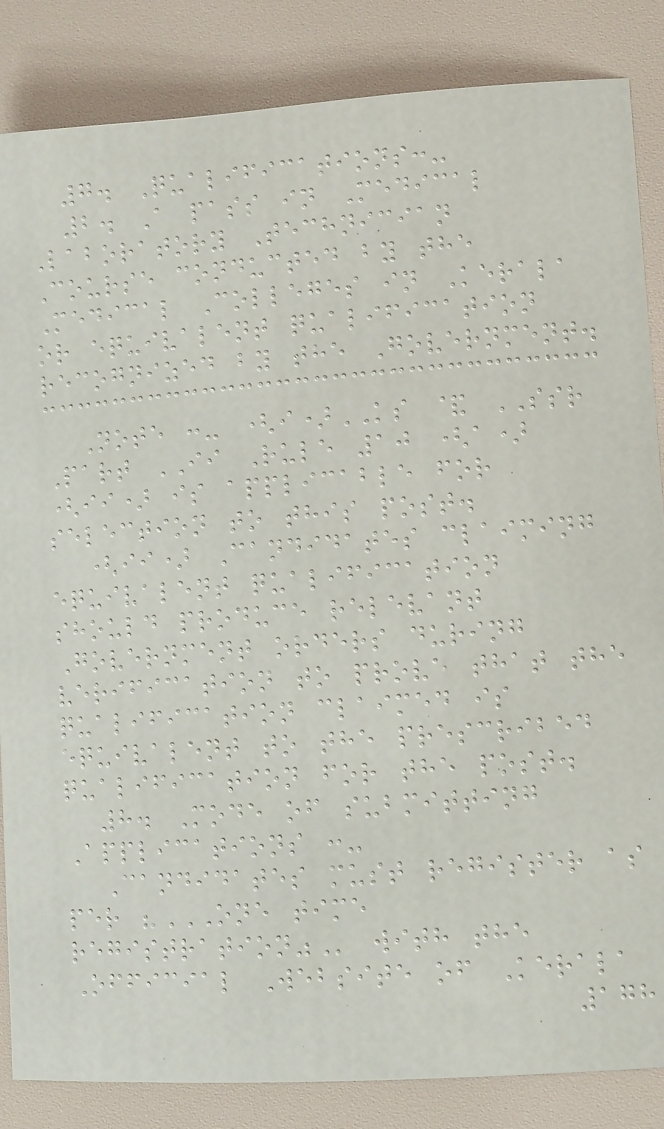7. Qualifications:-
2. A pass in Medical
Laboratory Technician
Course conducted by the
Medical Colleges in Kerala
or equivalent qualification
recognized by the Government.
Note :- (i)KS & SSR
Part II Rule 10 (a)
(ii) is applicable for
selection to this post.
(ii) Candidates claiming
equivalent qualification
should produce relevant
Government orders during
verification to prove that the
qualification claimed is
equivalent to the prescribed
qualification for the post.
8. Mode of submitting
Applications :-
Candidates must register as
per "ONE TIME
REGISTRATION" with the
Official Website of Kerala
178
